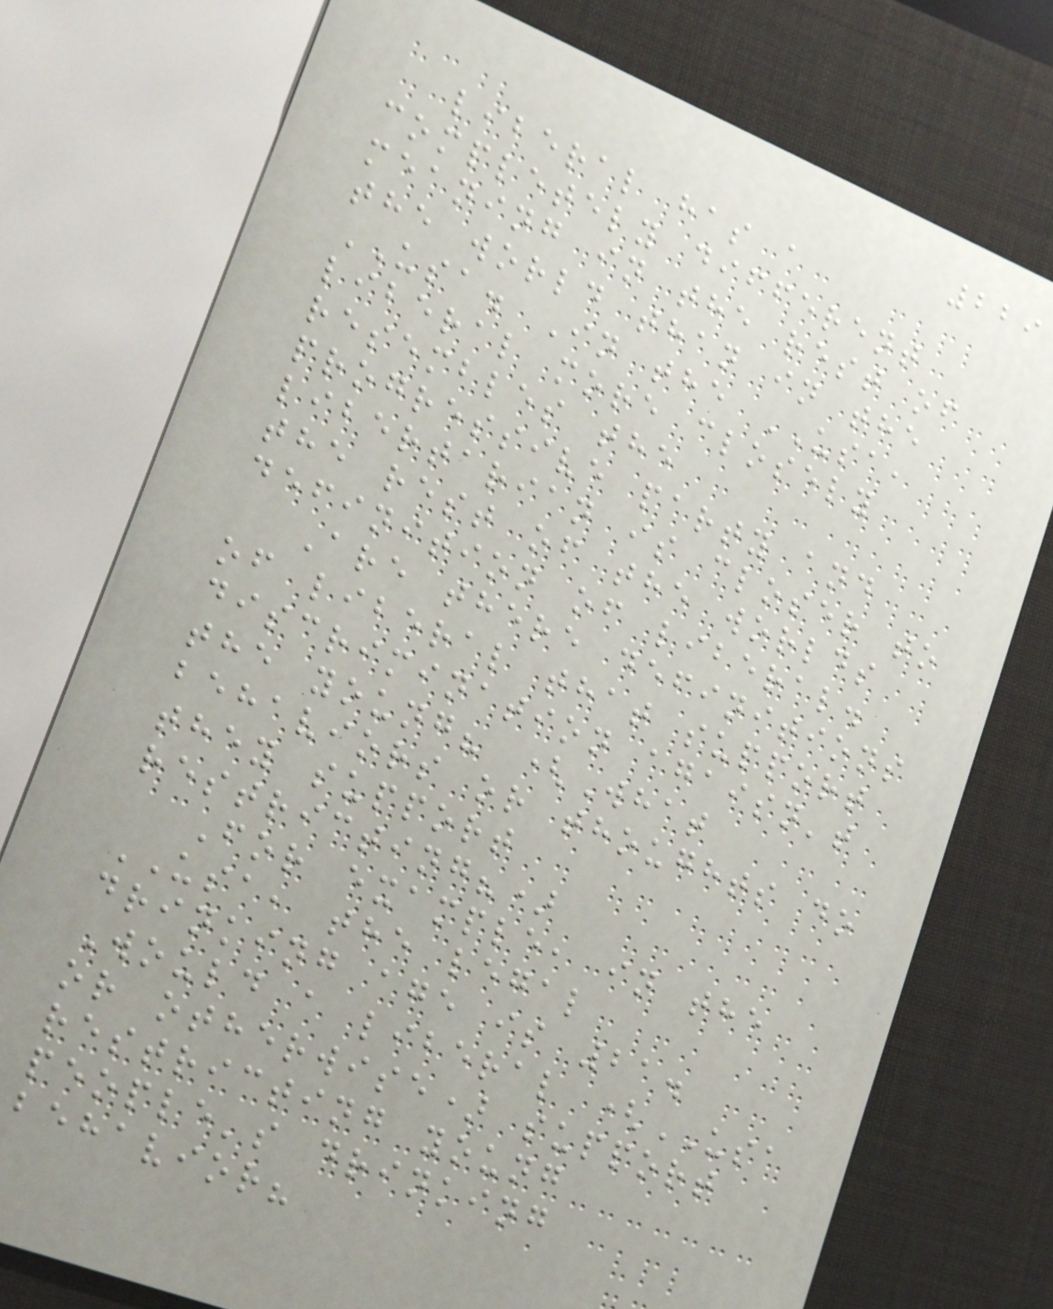229
liberal has a
completely different
meaning in the rest of
the world than in the
USA. In the USA,
liberal more closely
resembles the
progressive party and
libertarian is closer to
the rest of the worlds
definition of liberal.
Are there definitions
of liberal that support
discrimination agaisn't
the young? (What
behaviors or thoughts do
they support
restricting?)
For example, in the
USA, the legal
drinking age is 21.
Would a liberal (USA
or otherwise) support
restricting young
people's drinking
behavior?
